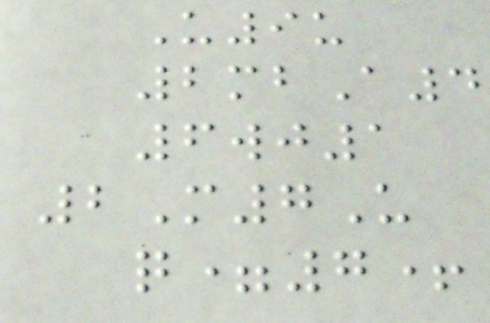U9u
2mbA4
6wj1
2M7U
q=7+
